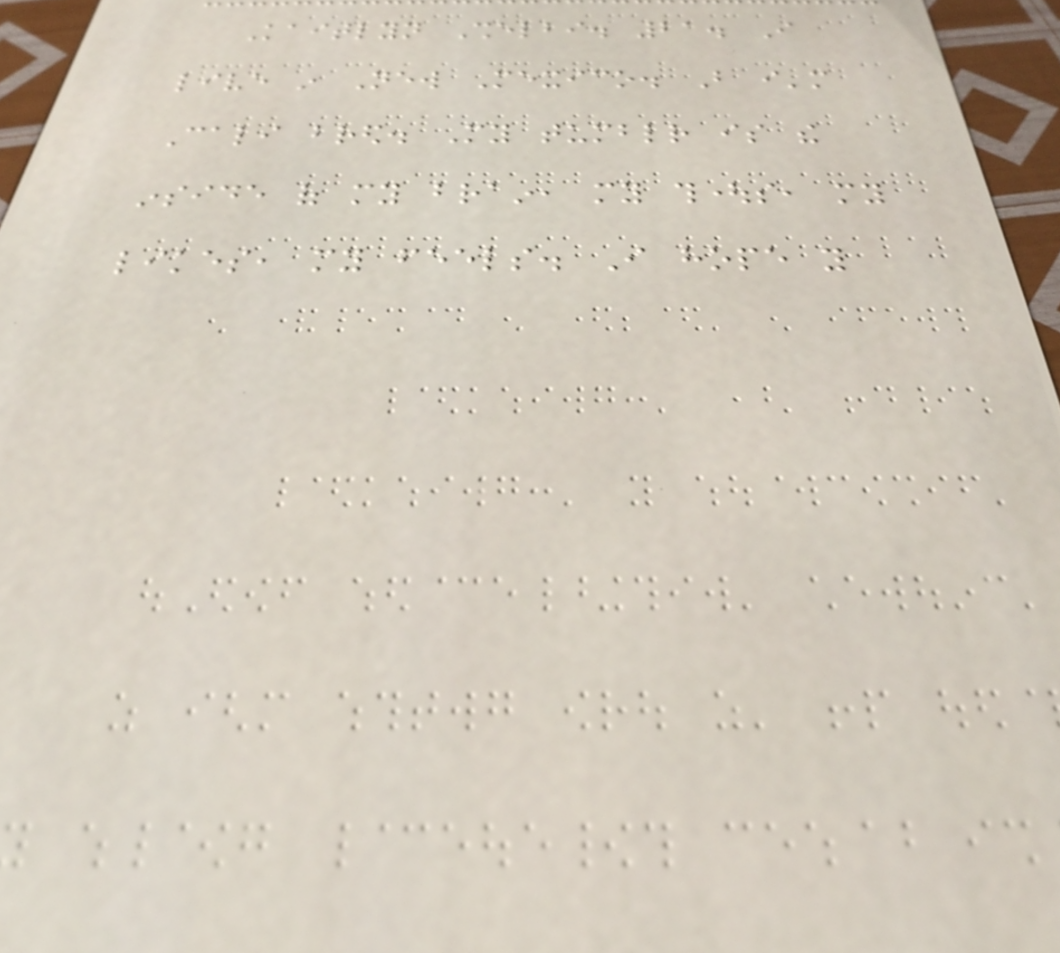Kaitlyn Shelbi. 21. I
live in New Mexico. But i'm
Cali bred. My tumblr is the
inside of my brain, my thoughts, my
likes, my feels. I hope you
